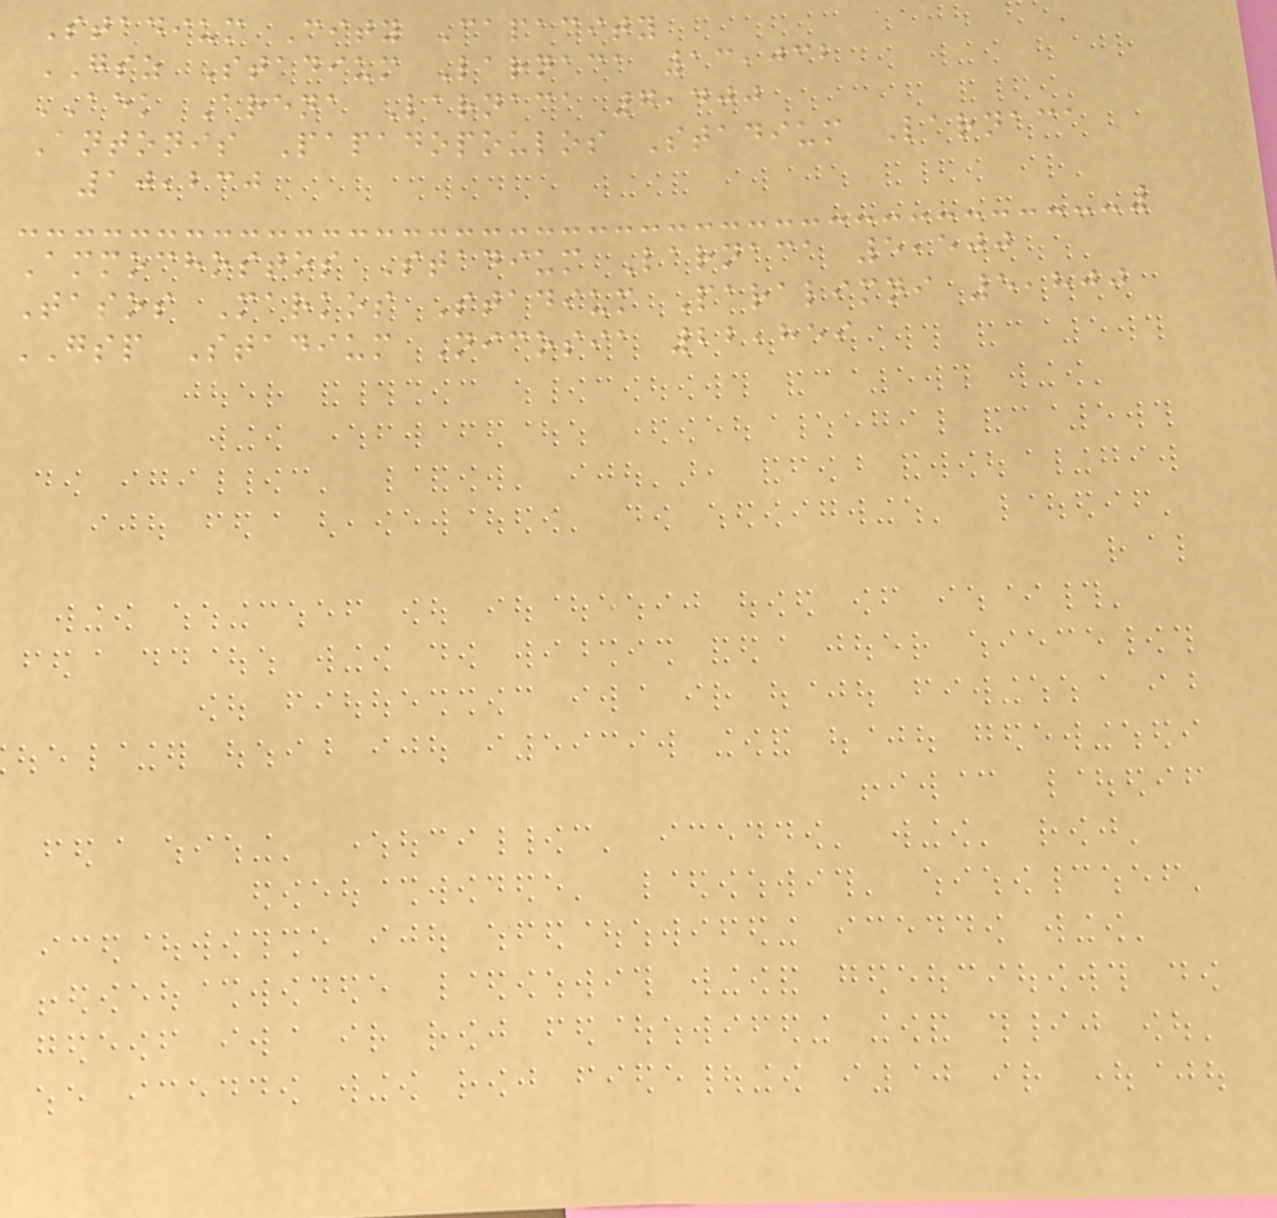Stadium City Capacity
GSZ Stadium Larnaca 13,032
AEK Arena Larnaca 7,400
Antonis Papadopoulos Stadium Larnaca
10,230
Ammochostos Stadium Larnaca 5,500
Tasos Markos Stadium Paralimni 5,800
GSP Stadium Nicosia 22,859
